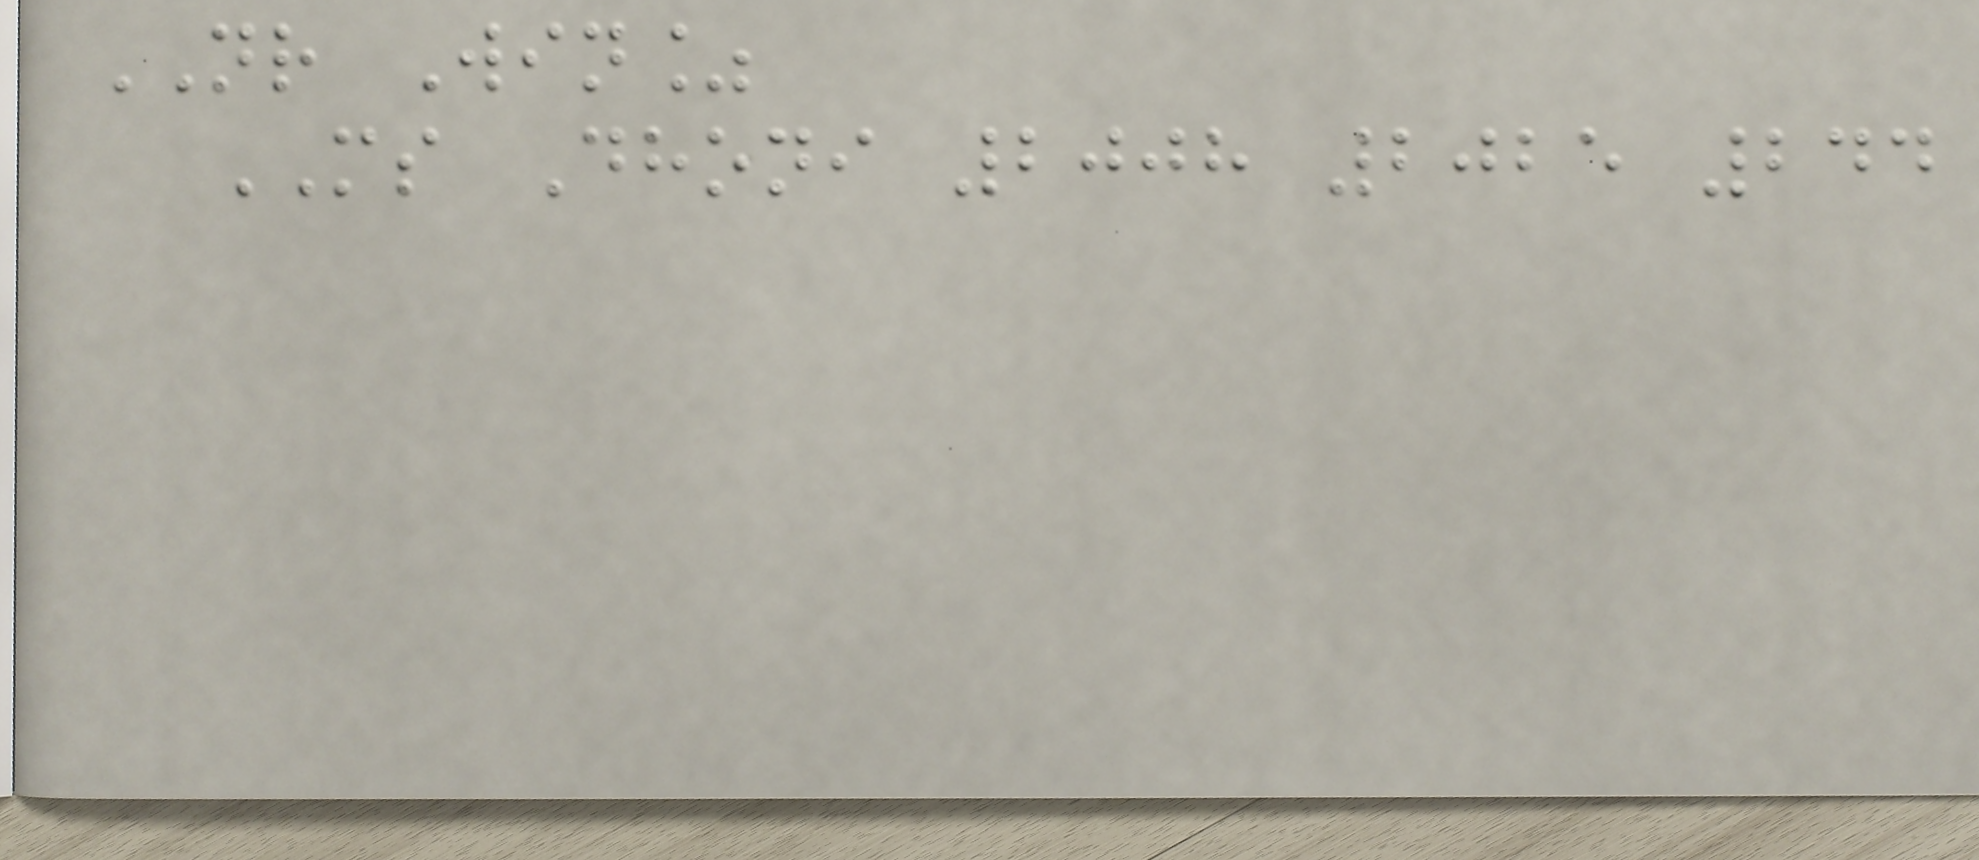NR Win%
MS Dhoni 2008 2025 244
